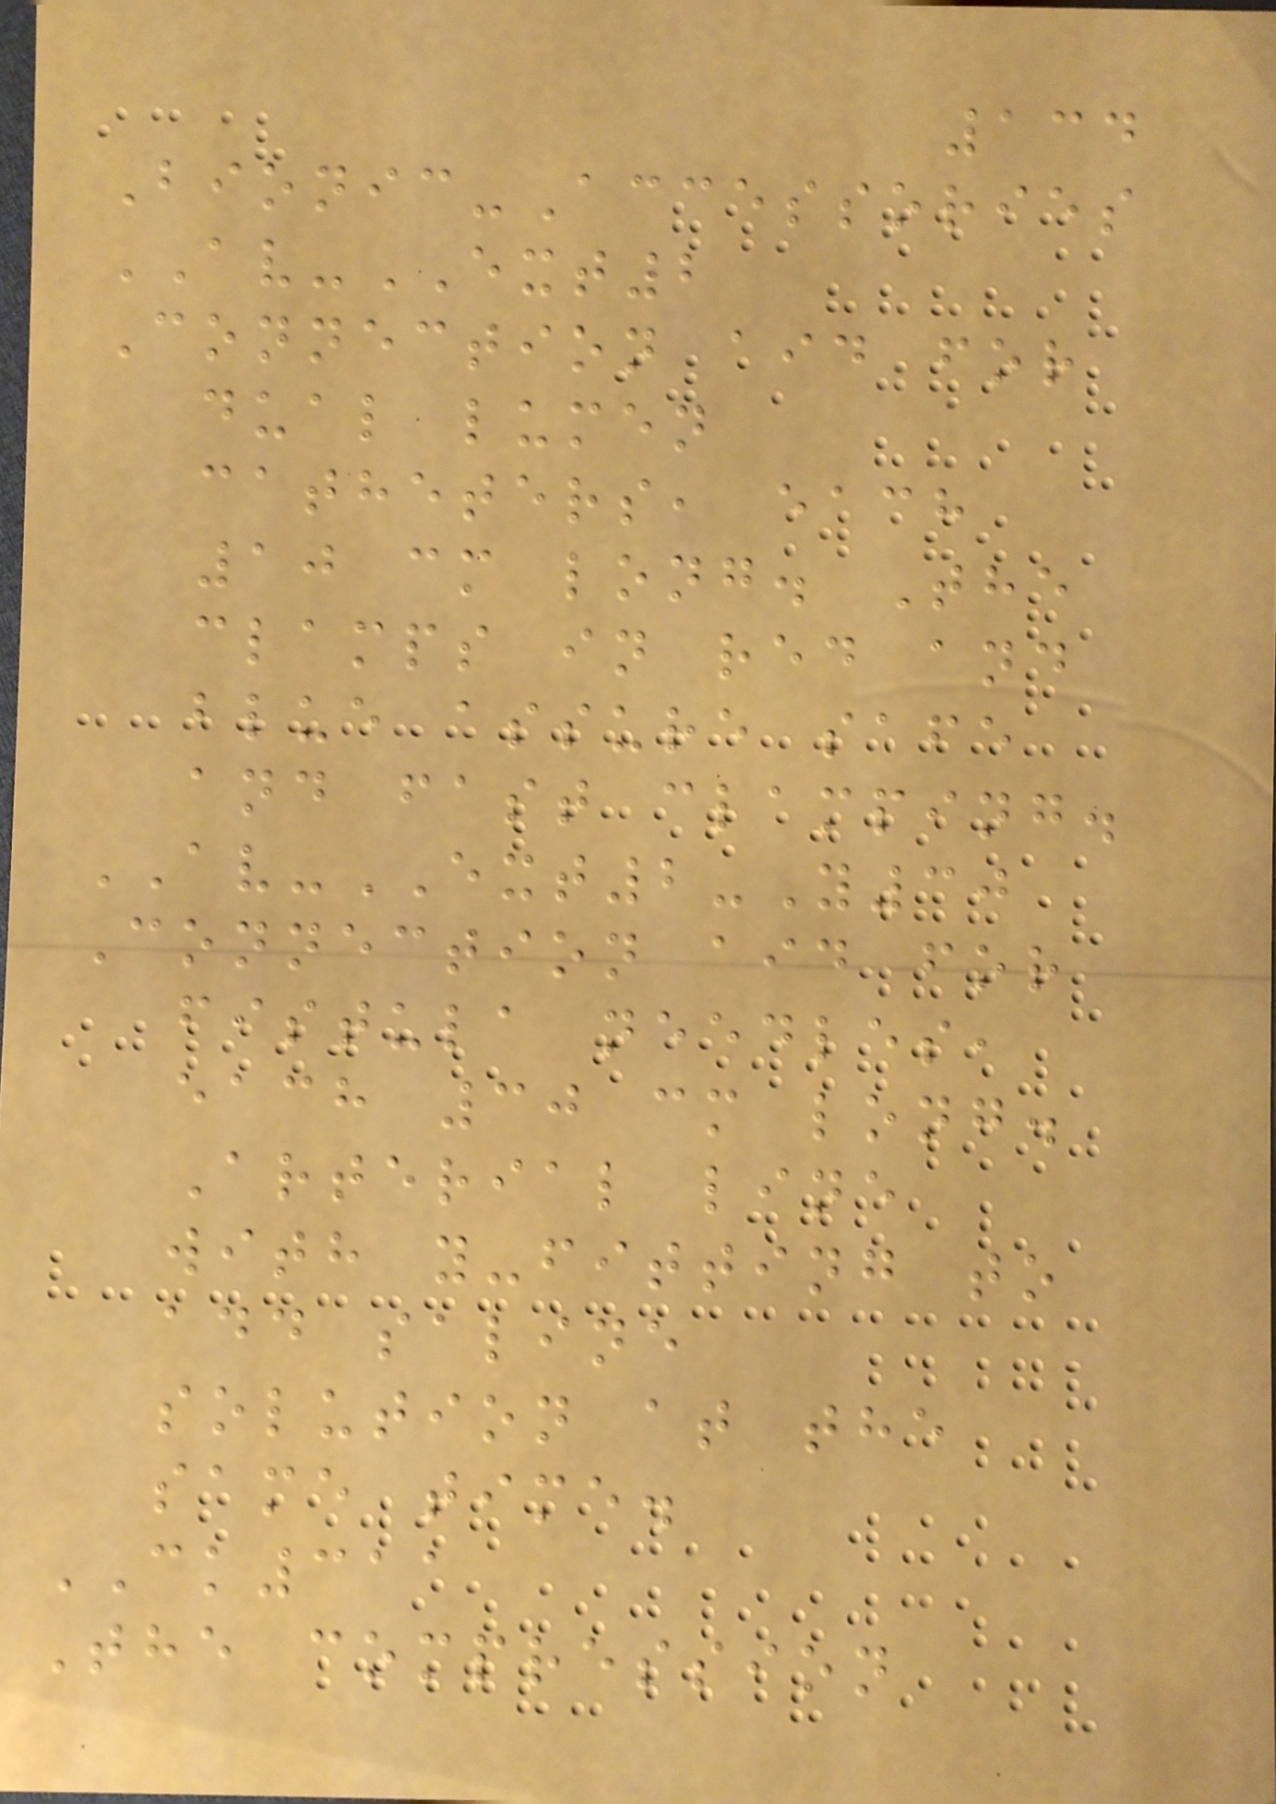134
Bionic-Accessories
AV-EXT2
Connection aid for
dual lumen
catheters, each
10 cm long. The
clamps in red and
blue assure safe
and fast clamping.
AV-EXT2-Y30
Connection aid for
fistula needles,
each 30 cm long.
Arterial line
with y-fitting to
add saline
solution at the
same time.
CK311
The compression
